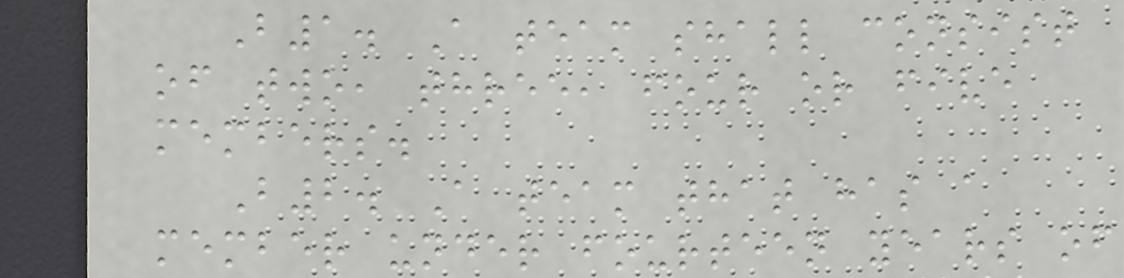B1. A team shall consist
of two, three, four or five
members.
B2. A team that has a
member under fourteen years of
